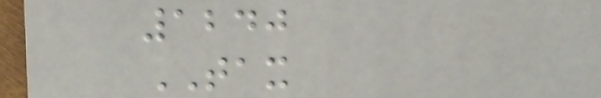1240
TAX
